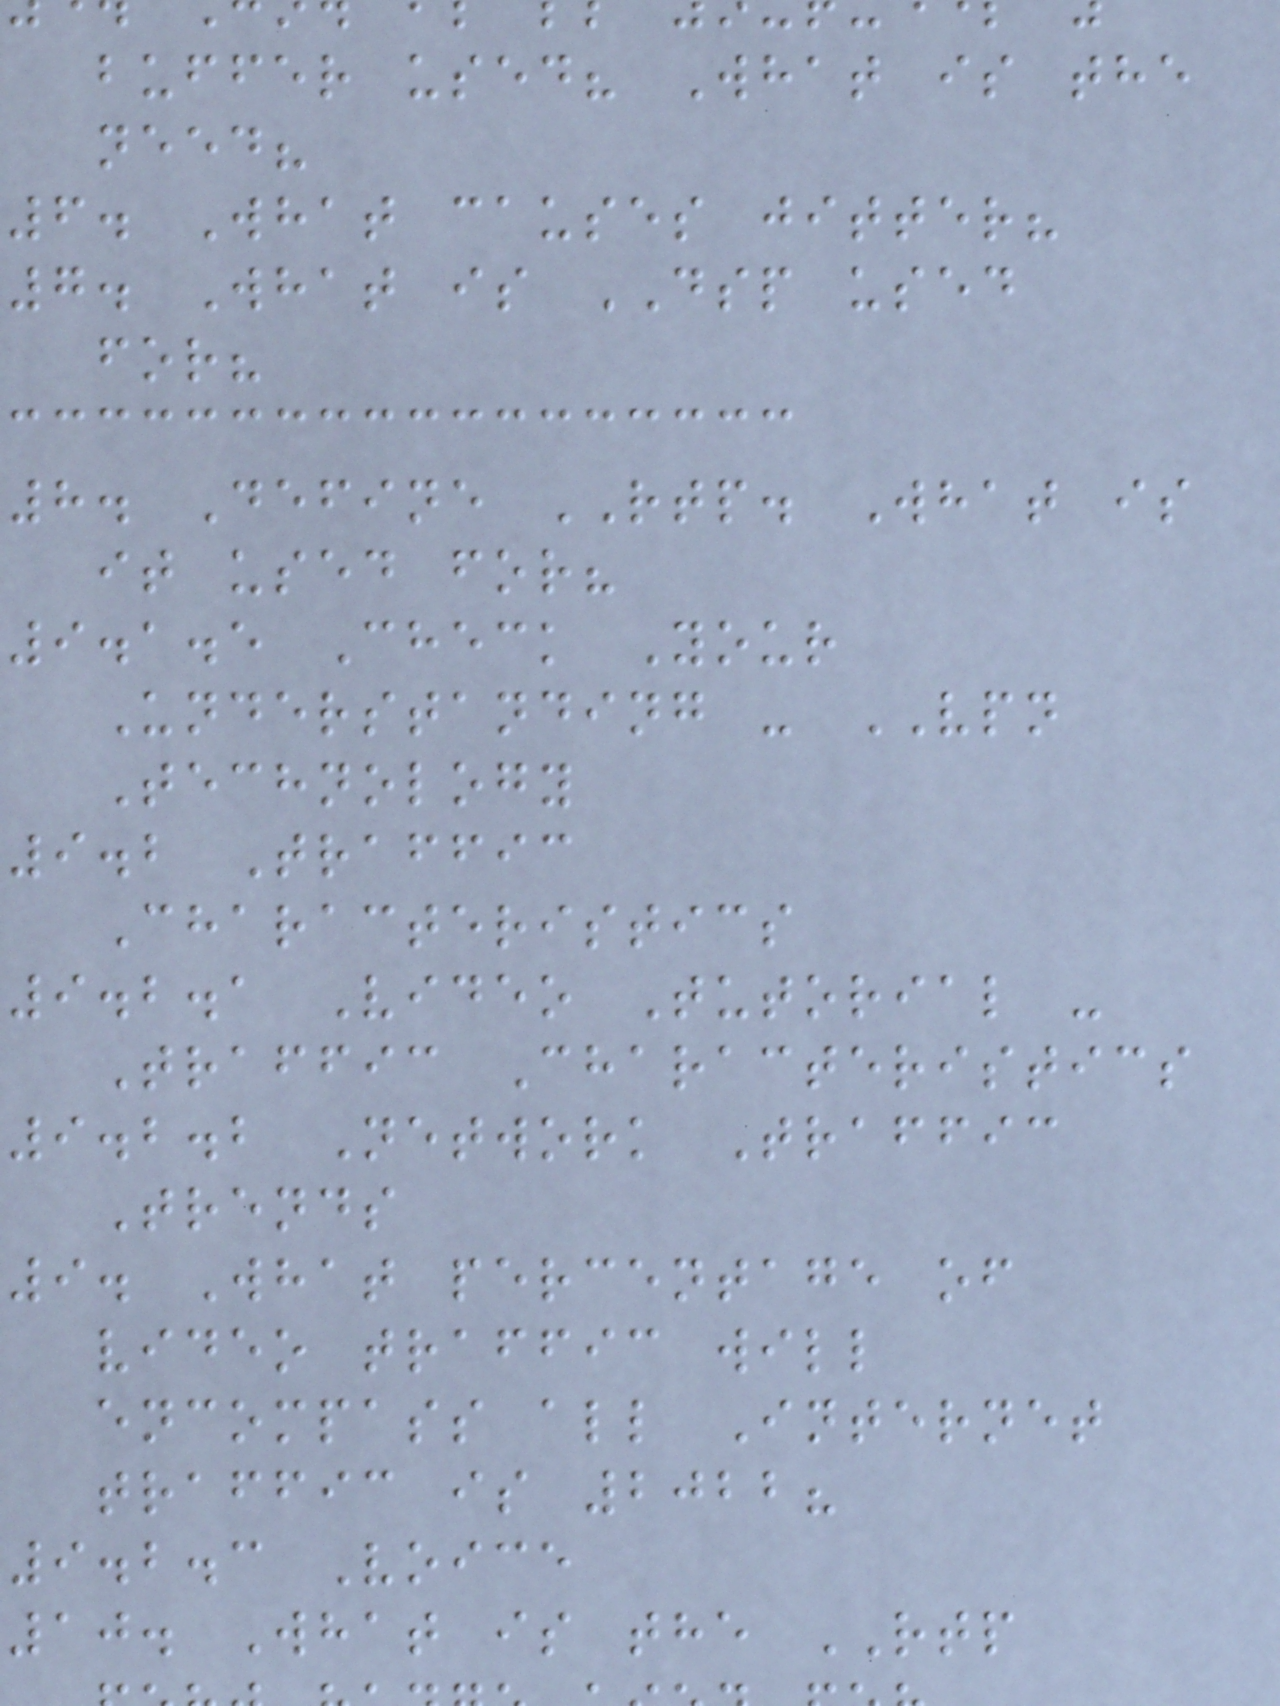buffer used? What is the
need?
6. What causes jitter?
7. What is DSP used
for?
8. Define RTP. What is
it used for?
9.1.5 Check Your
Understanding - VPN
Technology
9.2 Traffic
Characteristics
9.2.1 Video Tutorial -
Traffic Characteristics
9.2.2 Network Traffic
Trends
9. What percentage of
video traffic will
encompass all Internet
traffic is 2022?
9.2.3 Voice
10. What is the RTP
